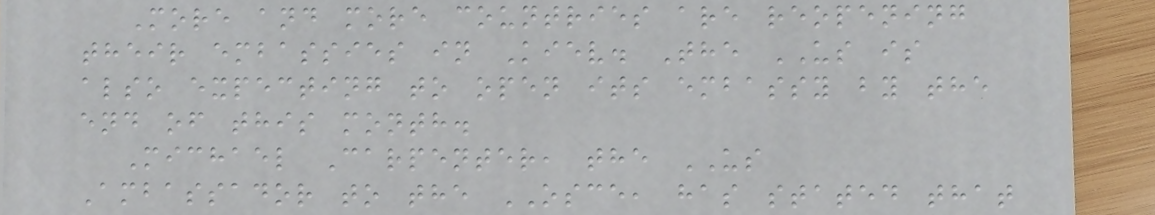More and more countries are reopening
their embassies in Kiev. The US is
also expecting to open its embassy by the
end of this month.
Michael Carpenter, the US
Ambassador to the OSCE, has stated that
